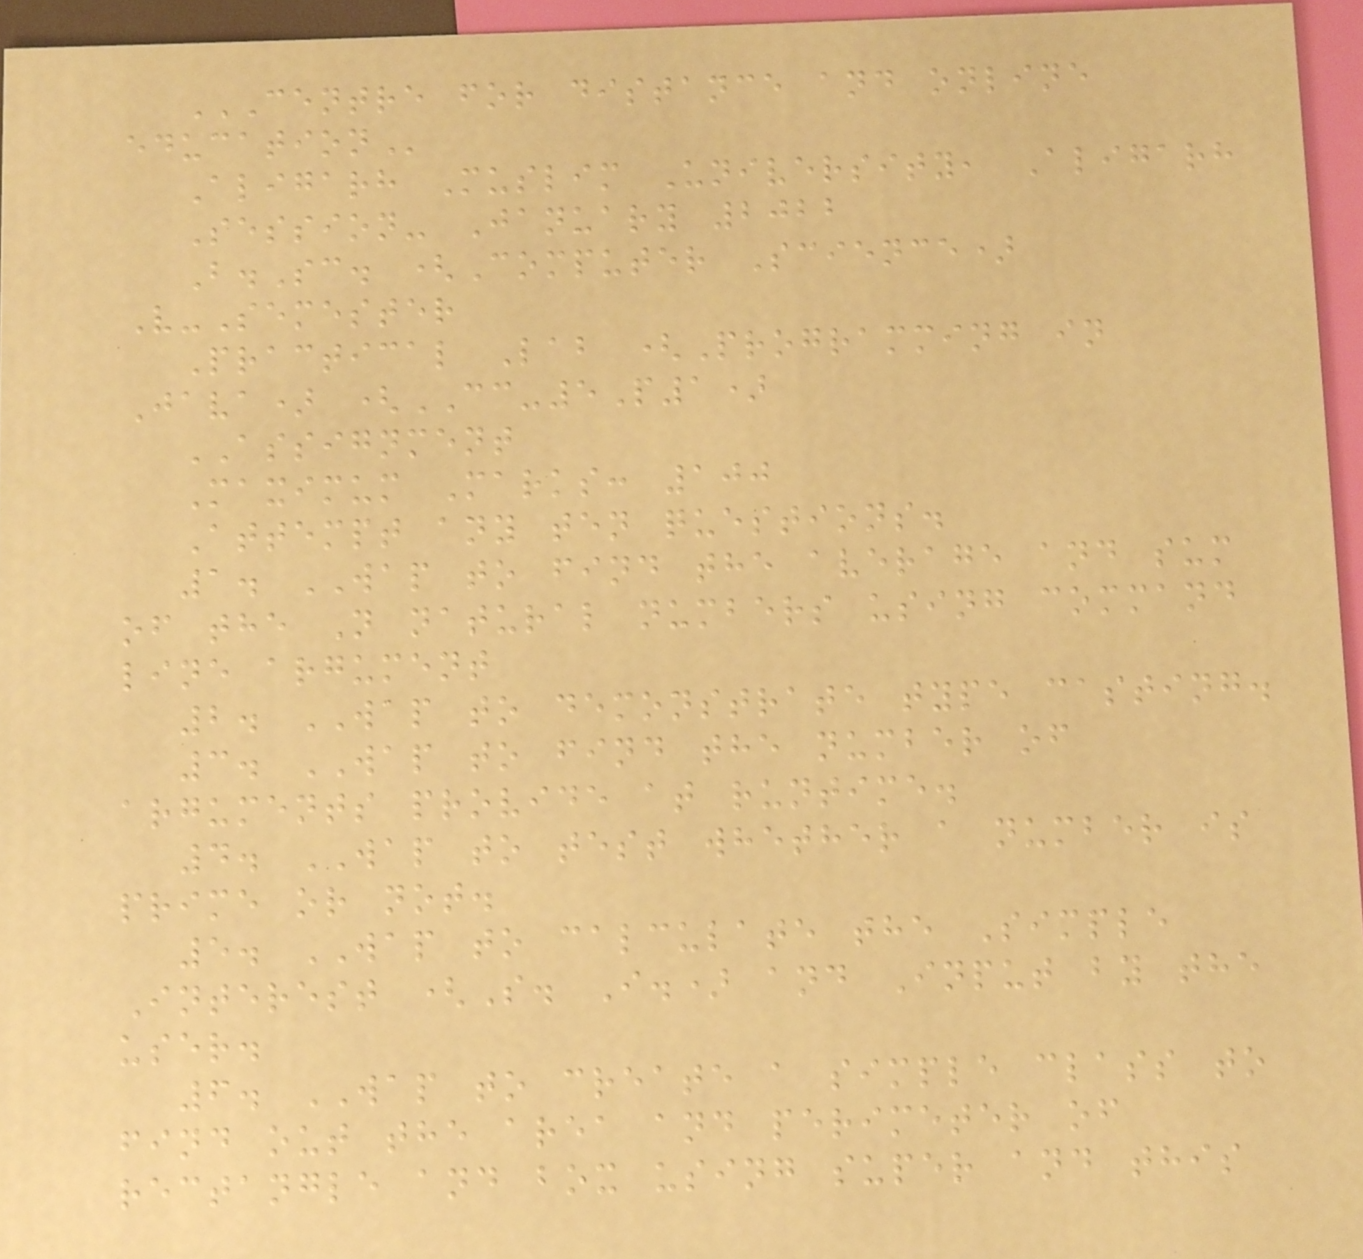CENTRE FOR DISTANCE AND ONLINE
EDUCATION
Aligarh Muslim University, Aligarh
Session- January 2022
B.Sc. (Computer Science)
V-Semester
Practical Lab (Programming in
Java) (CC-5P1)
ASSIGNMENT
Maximum Marks: 100
Attempt any ten questions.
1. WAP to find the average and sum
of the N natural numbers using command
line argument
2. WAP to demonstrate type casting.
3. WAP to find the number of
arguments provide at runtime.
4. WAP to test whether a number is
prime or not.
5. WAP to calculate the Simple
Interest (S. I.) and Input by the
user.
6. WAP to create a simple class to
find out the area and perimeter of
rectangle and box using super and this
